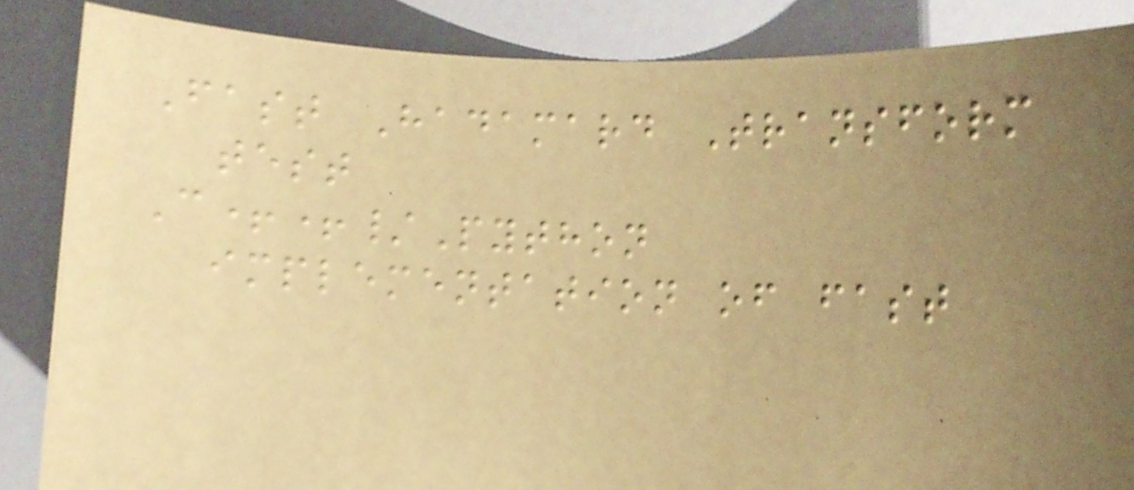Fast Hadamard Transform
test
C++/Python
implementation of fast
